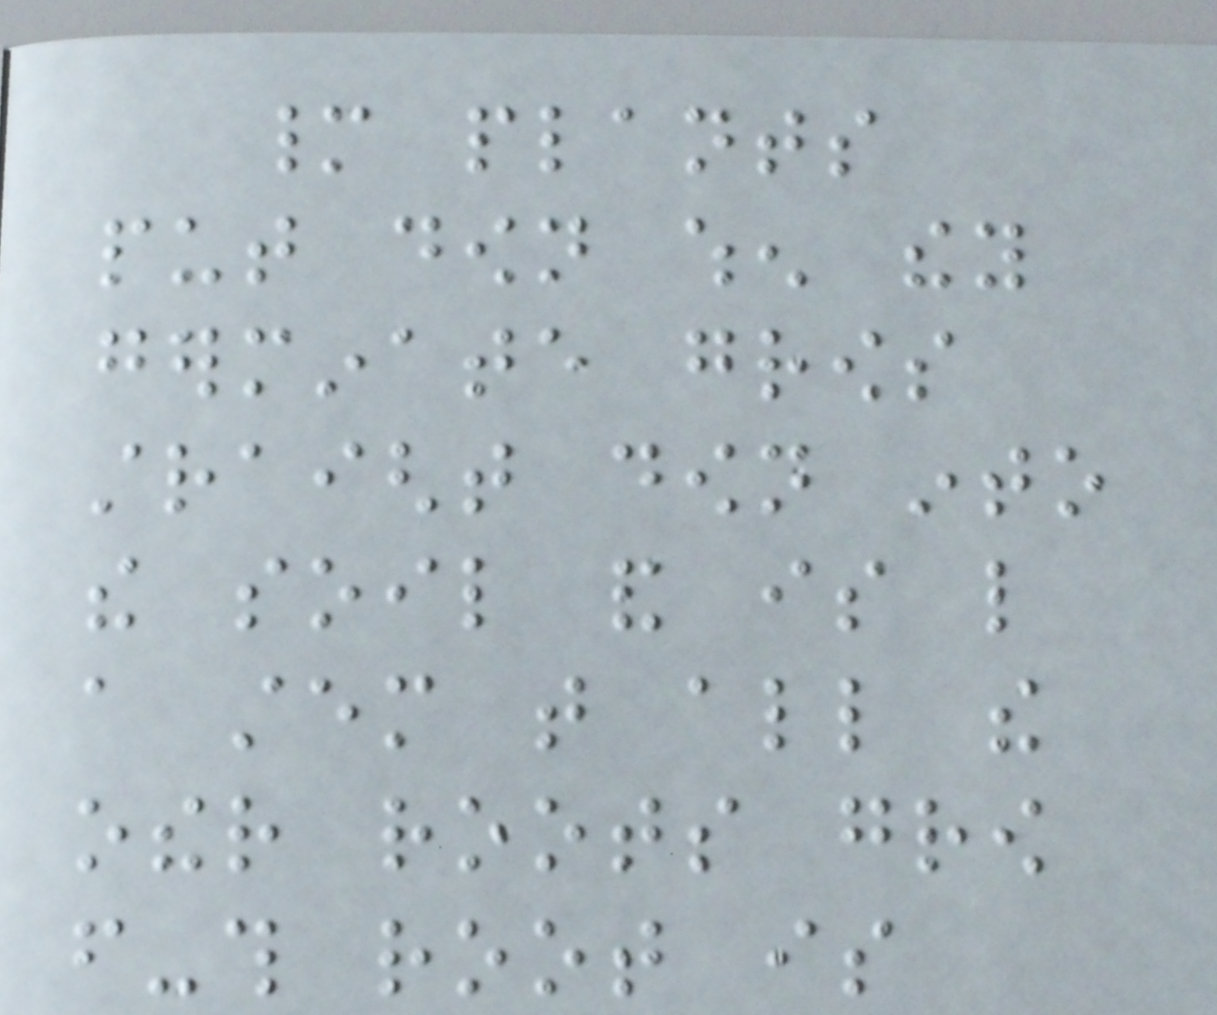many plants
put down when they
germinate grows
straight down into
the soil and is like
a stem that all the
other roots grow
from-this root is
